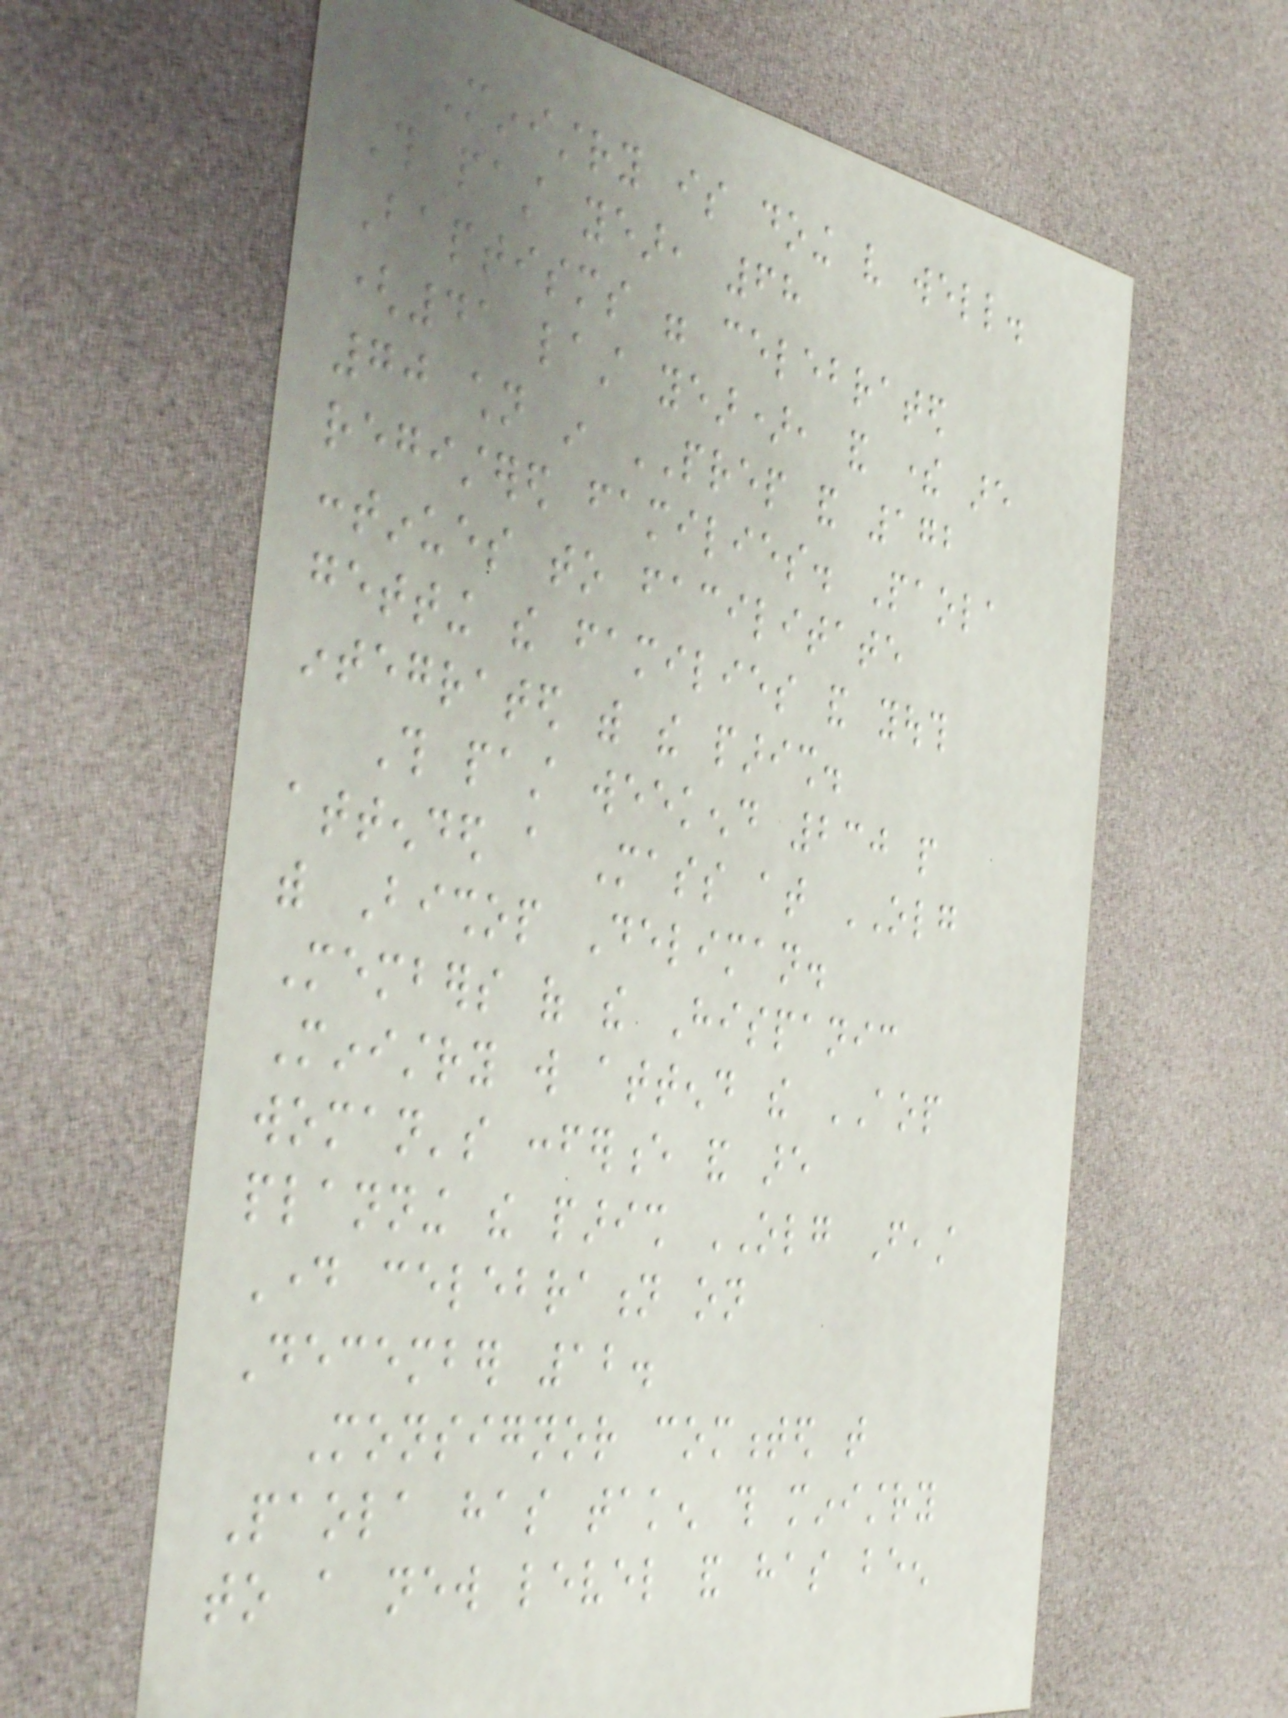Ministry is doing very well.
This past year, 68
Baptisms were celebrated
(41 last year), and there are
70 children in PREP and 172
registered families. Paola
continues to facilitate
getting the families and youth
integrated with the parish.
This past weekend 230 people
attended a Mass at OLG
with Bishop Deliman.
Members of the Hispanic
Ministry will attend the AOP
woman's conference and are
planning the parish OLG Feast
Day celebration on
December 12.
Monsignor commented that
Paola has taken this ministry
to a new level and has been
